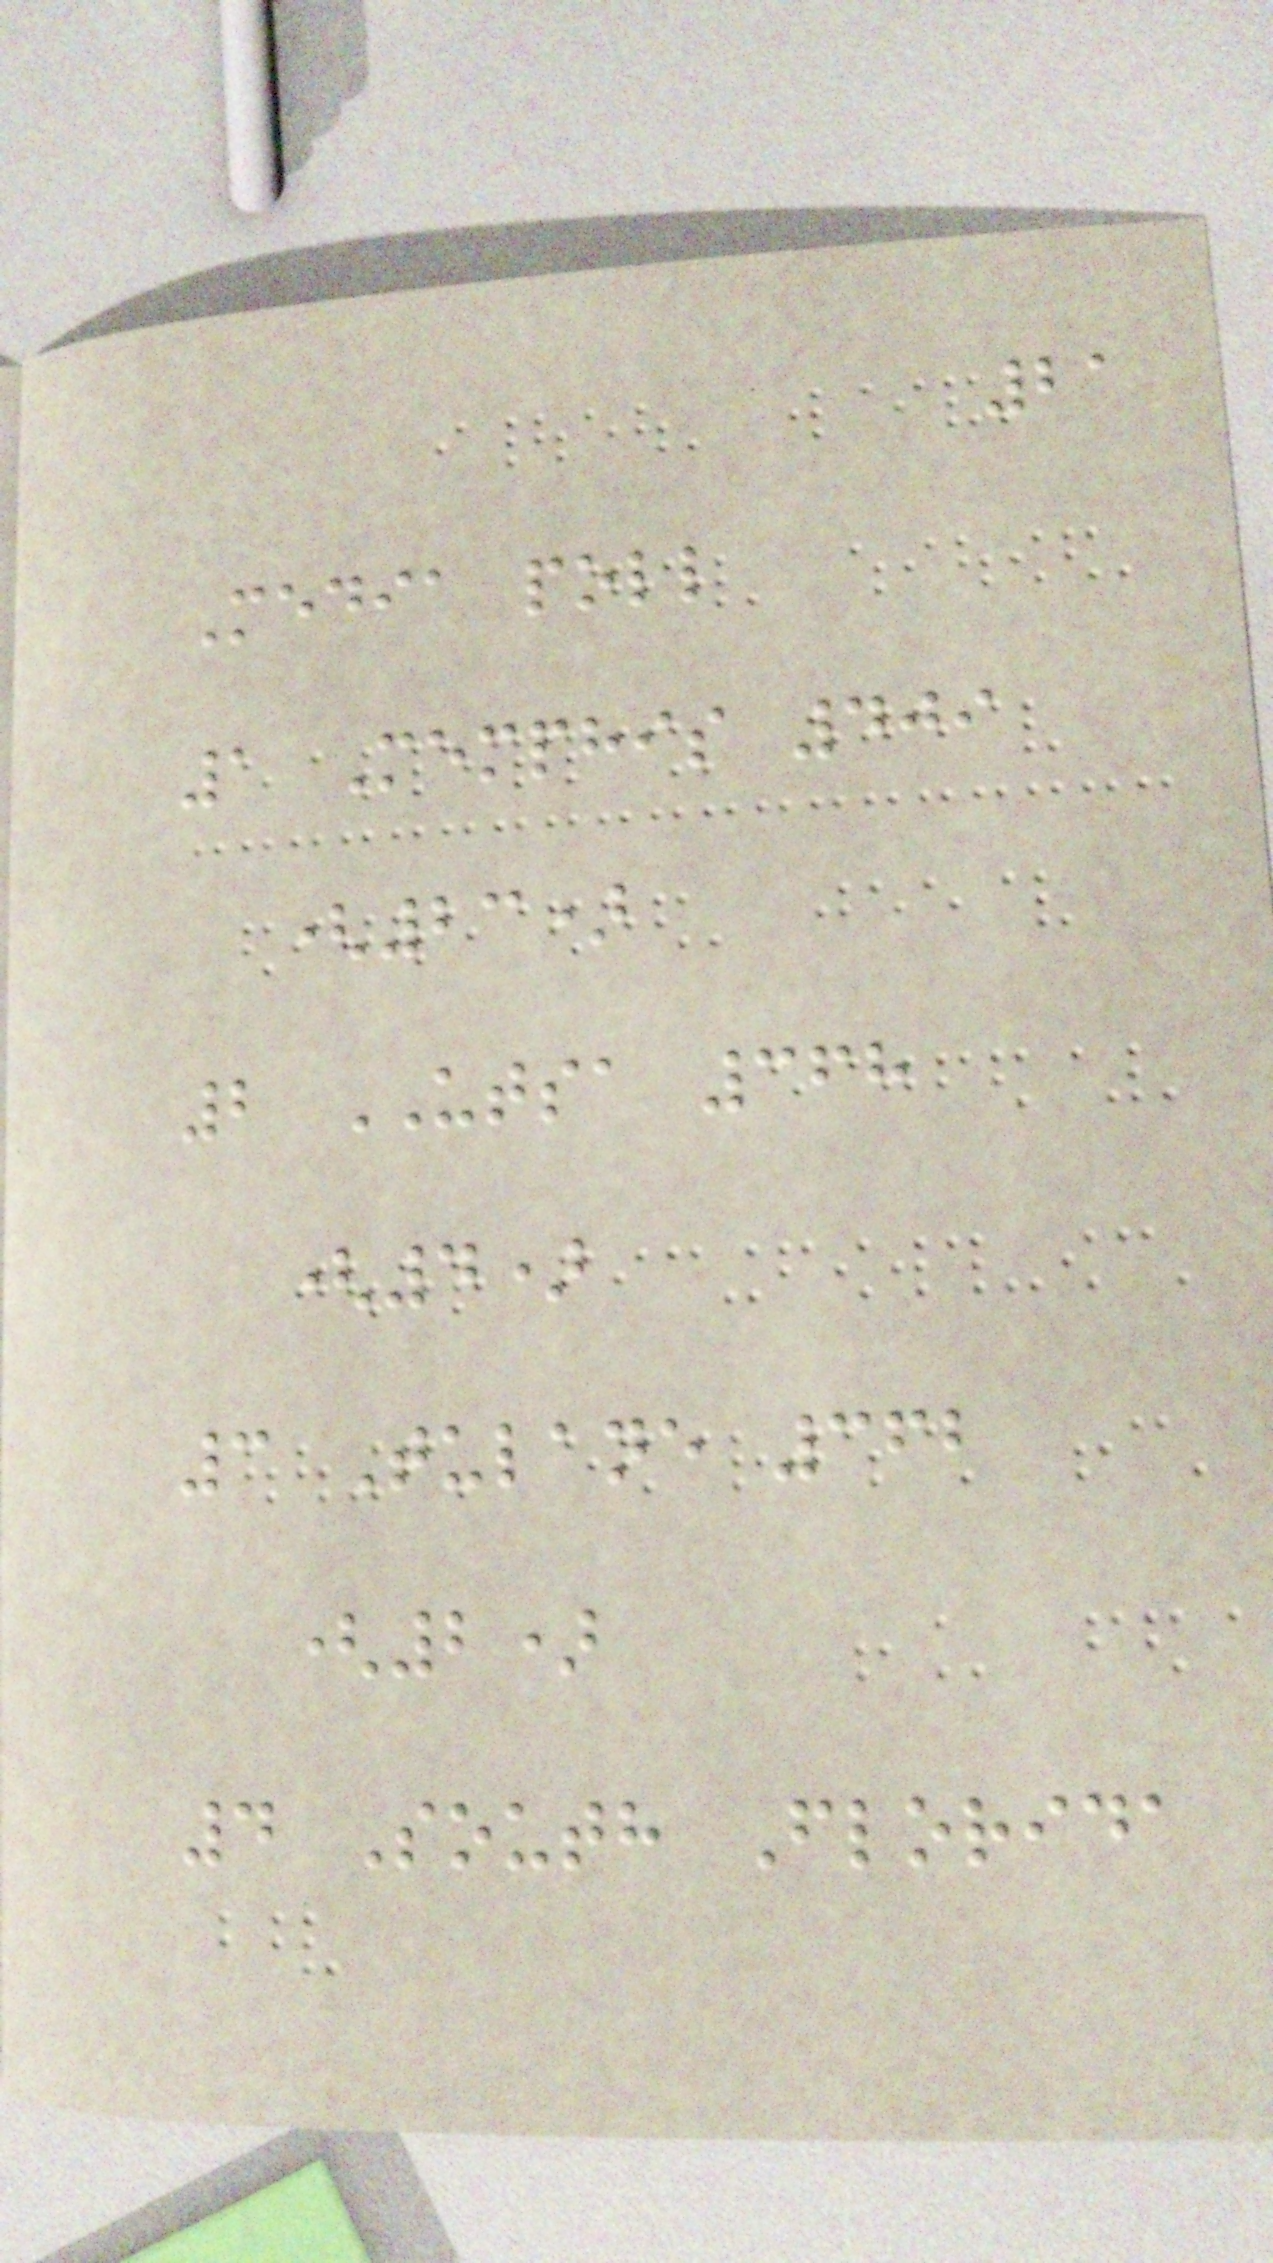21
Media poll
1 Memphis 409
(23)
2 UTSA 368
(4)
3 Tulane 362
(2)
4 South Florida
